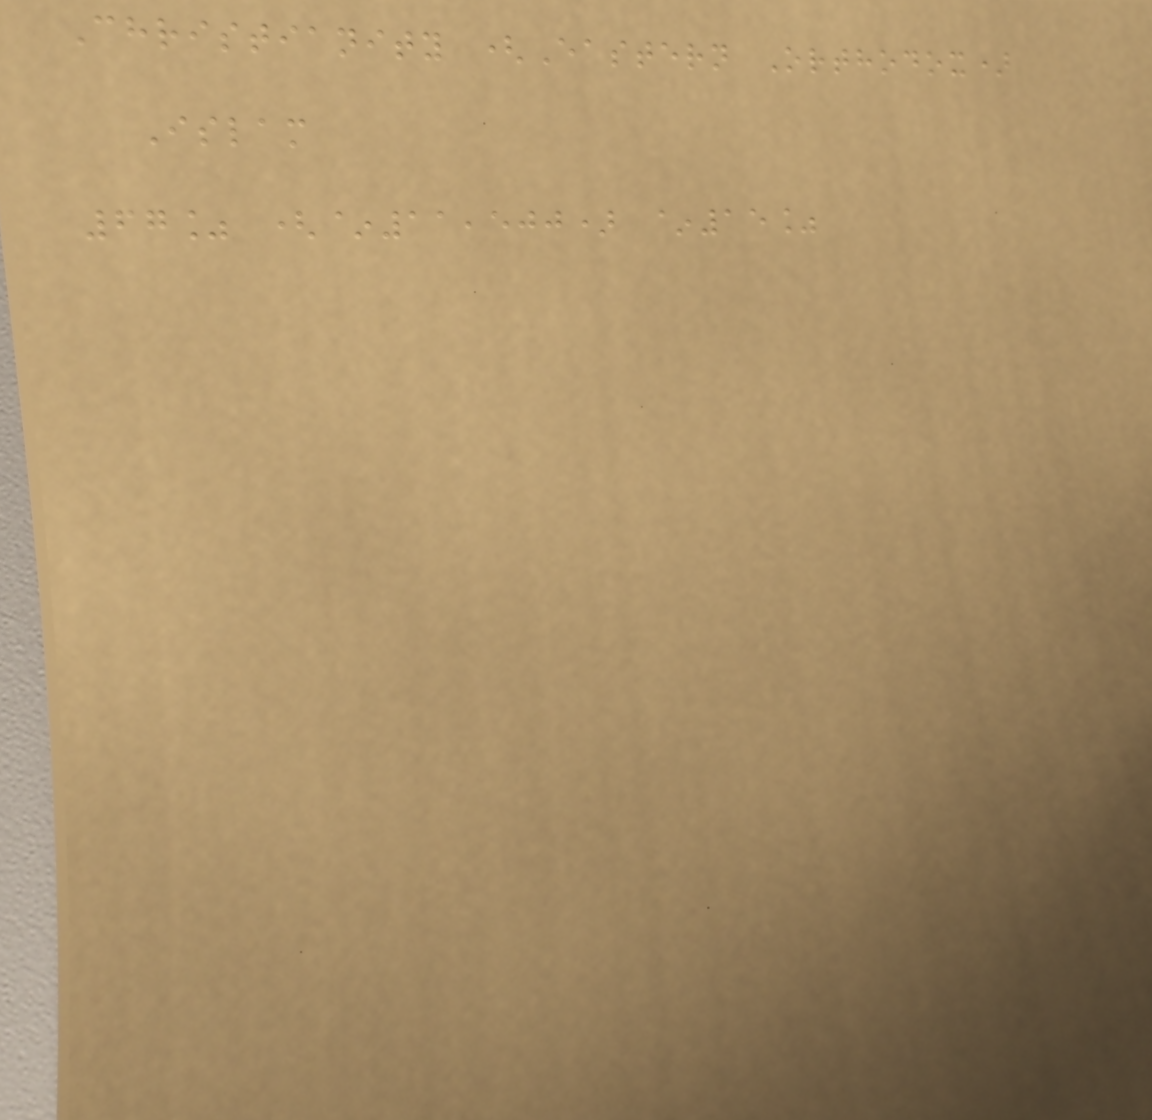Christianity (Eastern Orthodox)
Islam
67% (~11,500) ~15%
